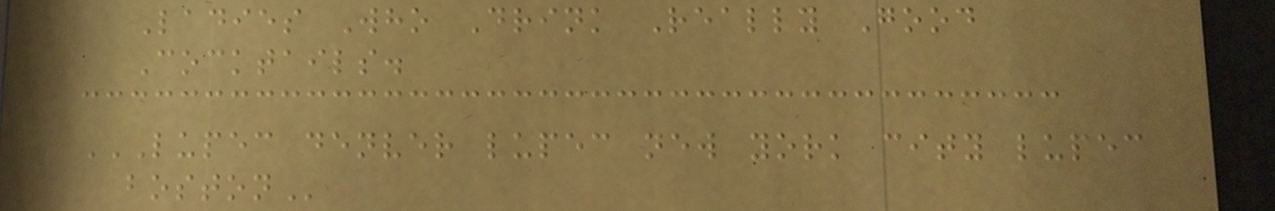Ladies Who Drink Really Good
Cocktails.
LUPEC DENVER LUPEC NEW YORK CITY LUPEC
BOSTON
